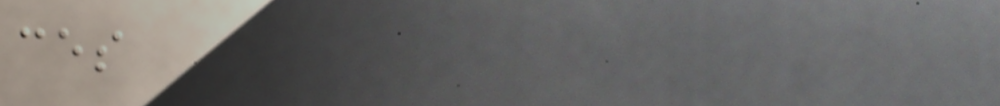ces
